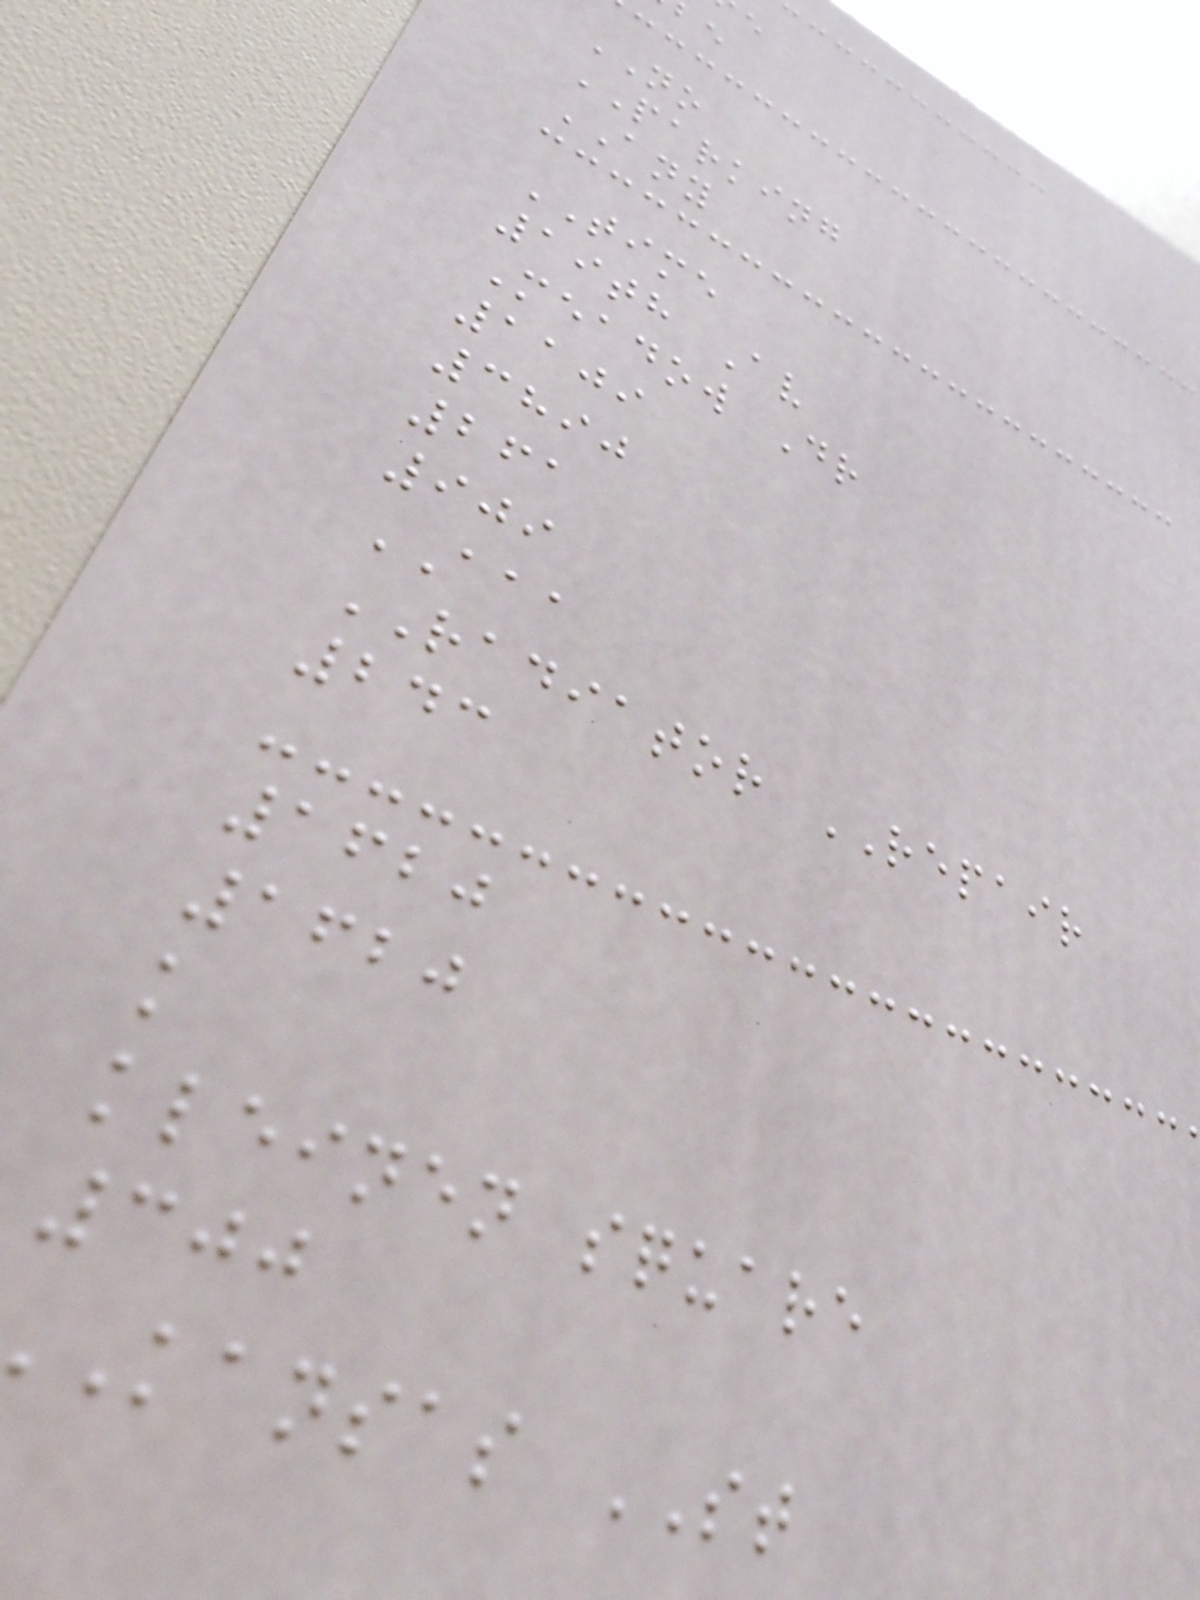NO
PARKING
ANY
TIME
19th Av
Meadow Dr
1109
3890
261
909
AAA
RADIATOR REPAIR
243
1620
1620
k
kleinen square
300
kansas ST
